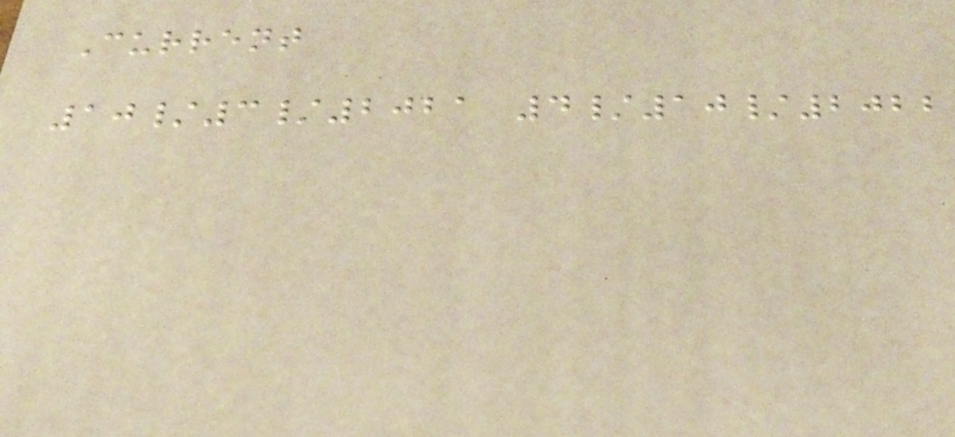Current
10/3/2021 4/10/2022
